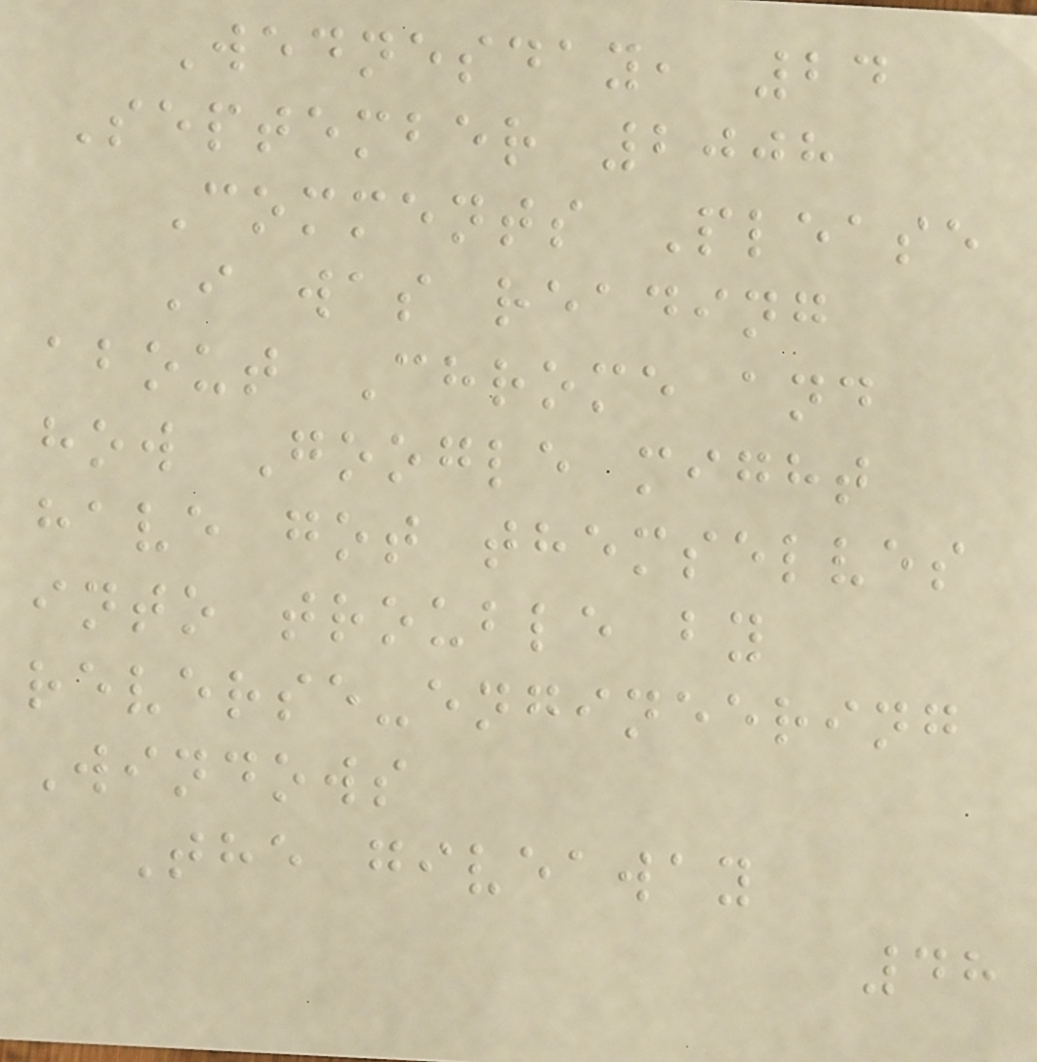Wednesday, 24
September 2008
Comments Please
I was reading
about Chrome and
how Google might
have got themselves
into trouble by
reverse-engineering
Windows
The giveaway
48
